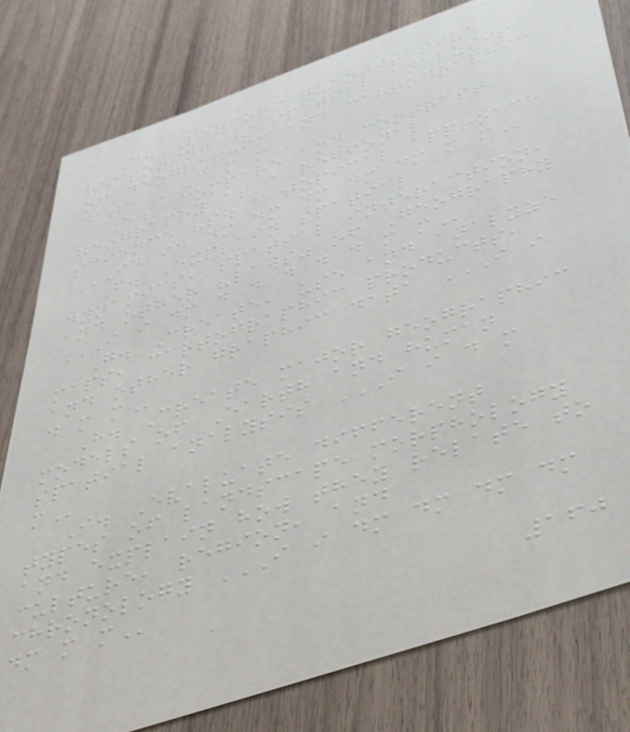D. Perform quantitative
reasoning / spatial analysis
of geographic and cartographic
data D M M
E. Compare and contrast
geography as a regional
science vs. a topical approach
ID ID DM DM DM DM DM M M
F. Explain spatial
dynamics, spatial interaction,
and other "laws" of Geography
I I DM D D D D D M M
G. Create, use and analyze
maps, cartographic products,
and other graphic data I I
D M M
H. Create major geographic
models of Earth and human
spatial analysis I I D M
M
I. Evaluate different
types of landscape morphology
and explain how they relate to
culture, region, and
chronology I I DM DM DM DM
DM M M
160
